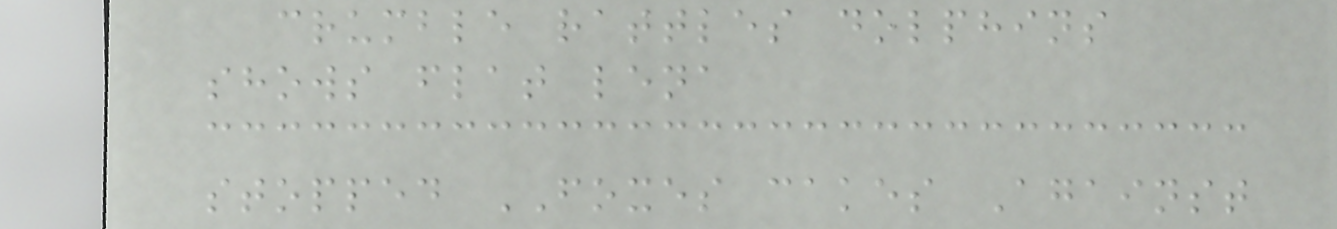crumble rattles dolphins
shows flat lena
stopped FOXES cakes Against
